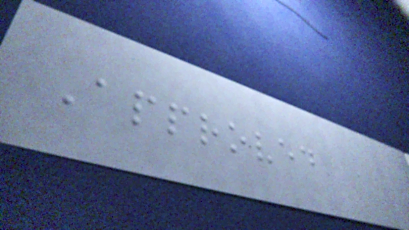Approved
